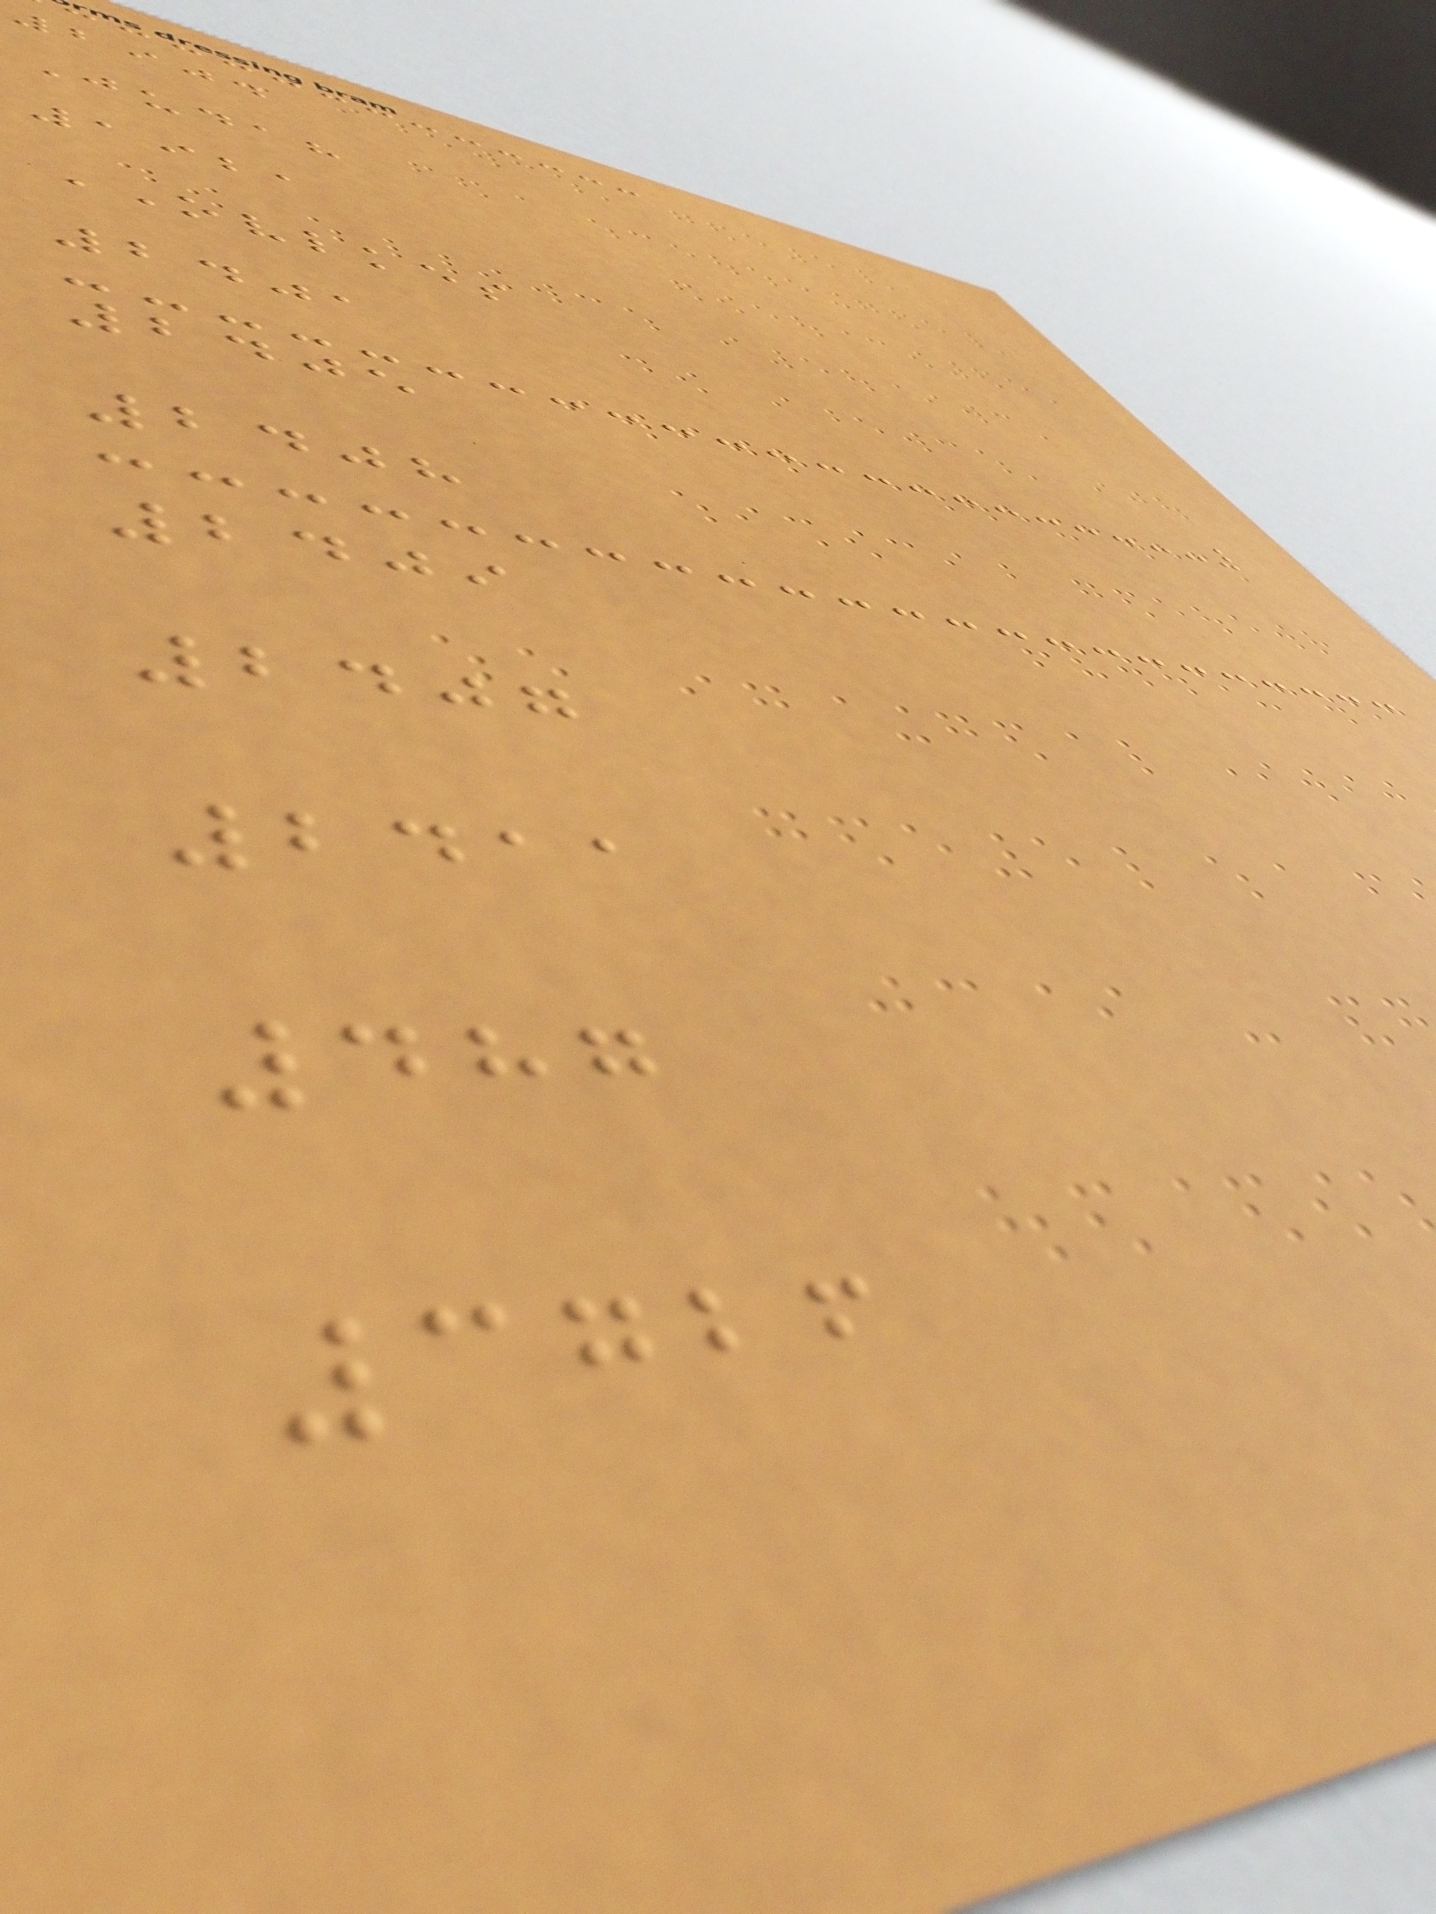2904
Judah
1921
OVLKES
2401
2405
2408
2409
2407
2411
487
3726
